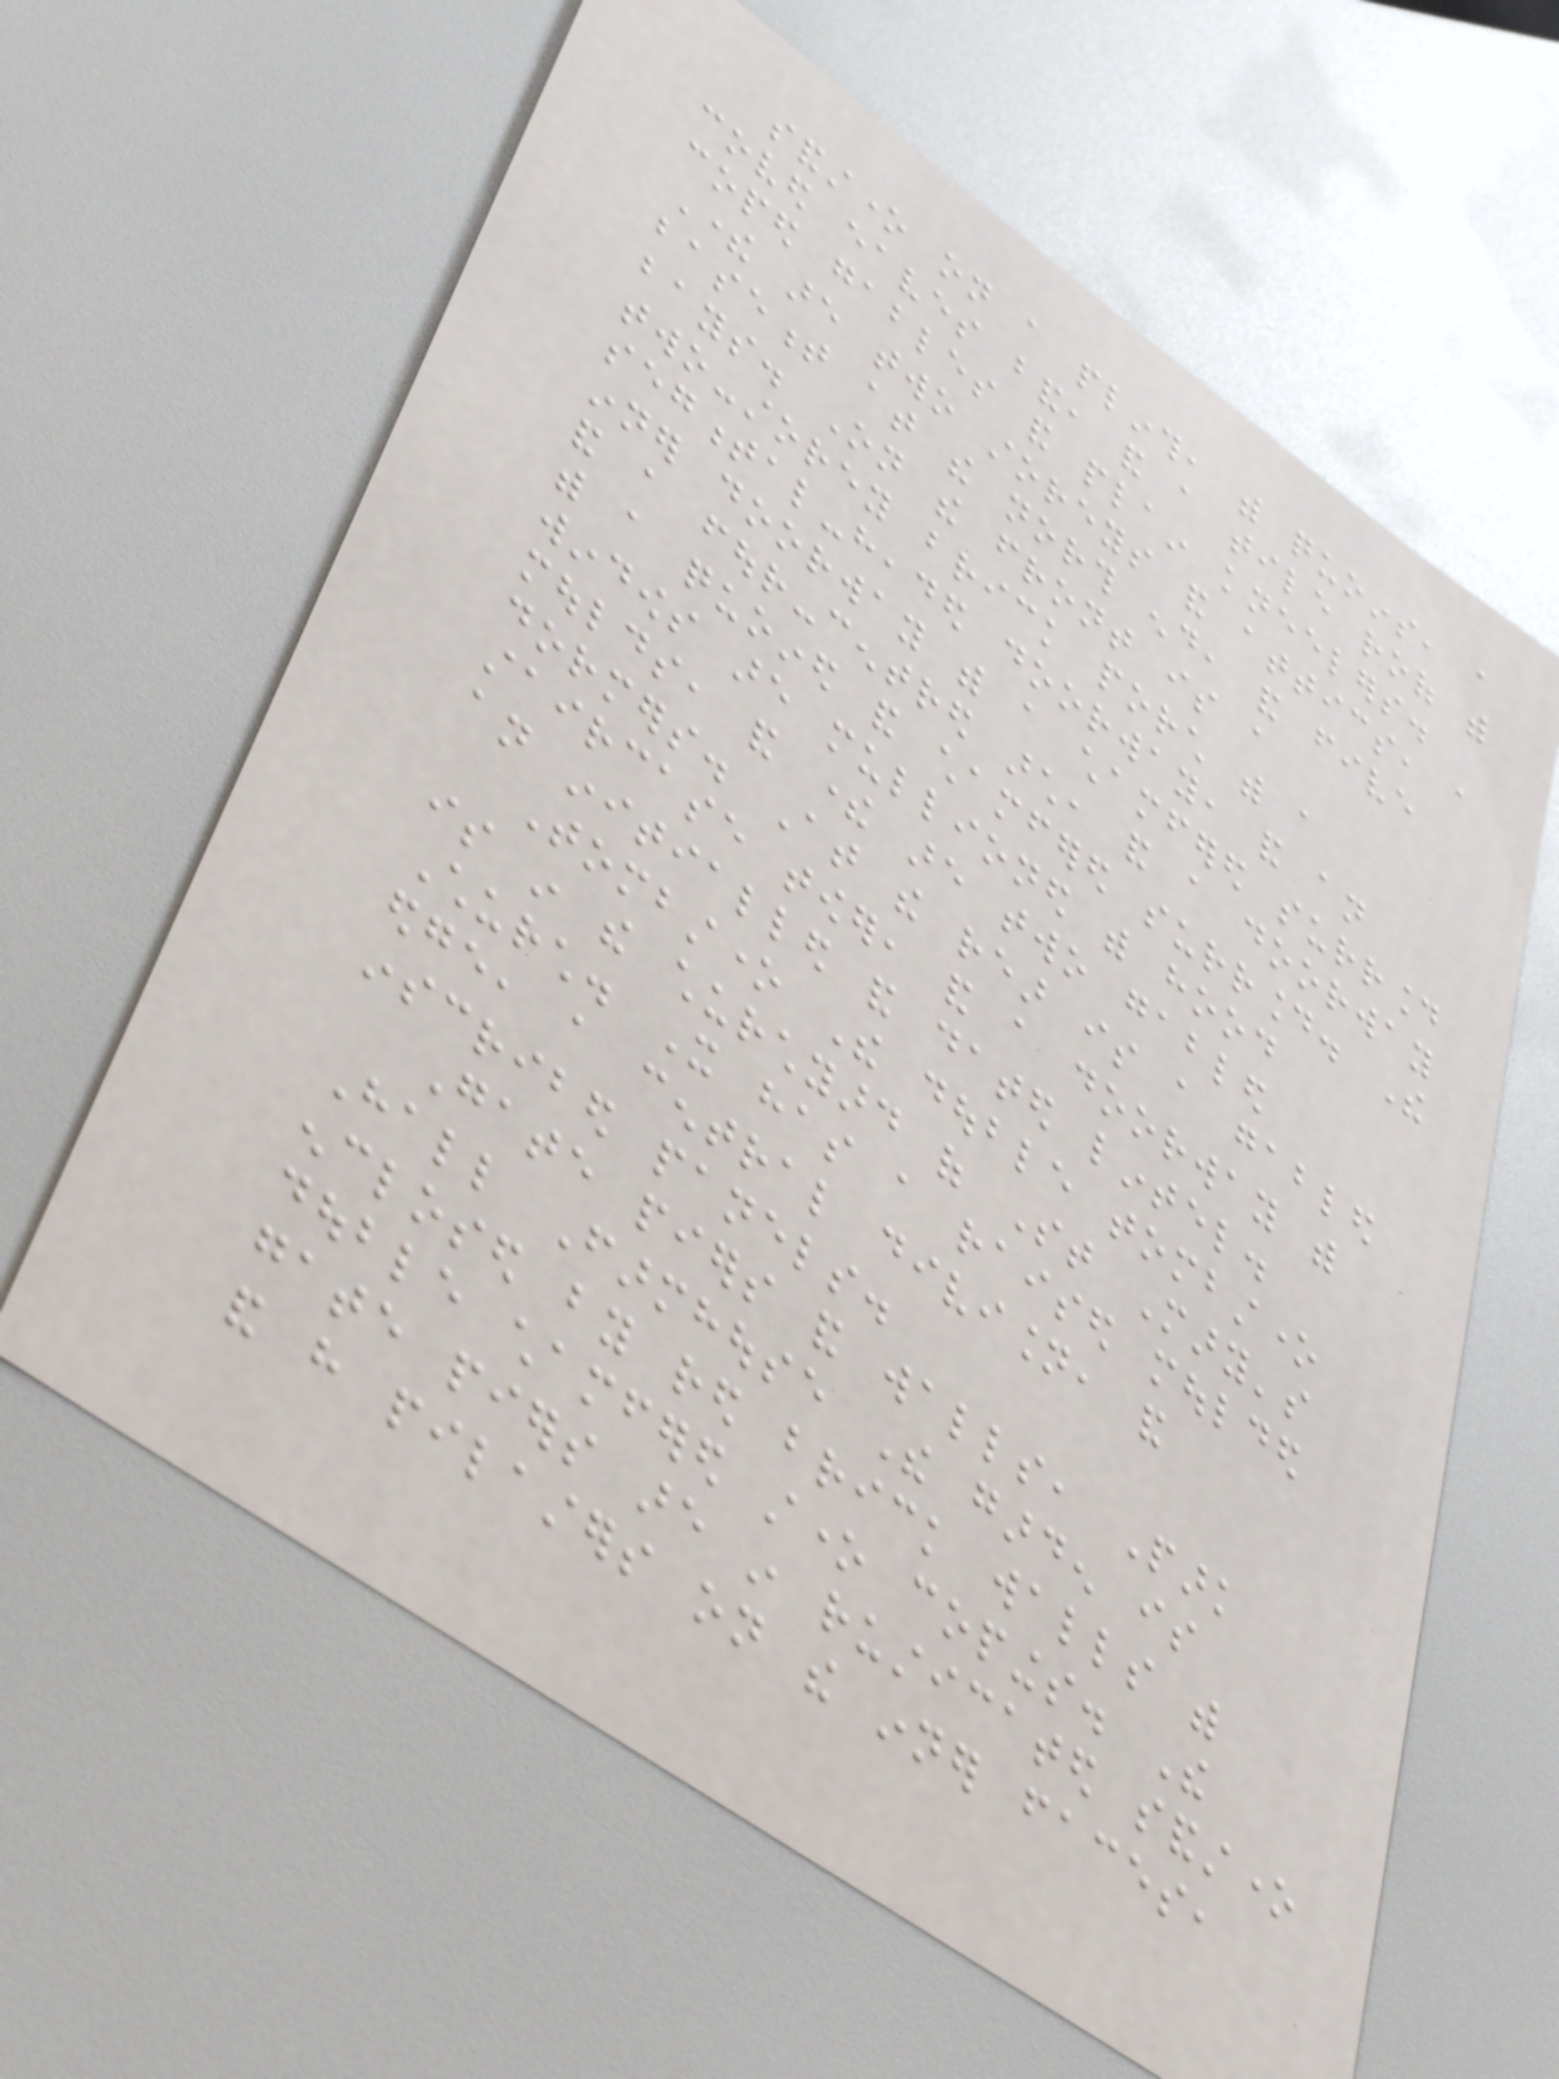sandstone on a plinth, with quoins, a
coved eaves band, and a tile roof with
coped gables and plain kneelers.
There are two storeys and attics, a
basement at the north end, and five
bays. On the front is a
two-storey brick porch with a
segmental-headed doorway, and an
inner doorway with a chamfered surround
and a four-centred arch, and a doorway
with a quoined and chamfered surround. The
windows are mullioned with hood
moulds, and there are two gabled
dormers. At the rear is a gabled
staircase tower, and a doorway with
an initialled and dated lintel.
Tombstone The double tombstone
is in the churchyard of St Mary's
Church. It has a raised moulded
edge, a central division, and
inscribed panels.
Gate piers and walls, Park
Hall Farmhouse The garden is
enclosed by red brick walls with
double chamfered stone copings. The
gate piers are in rusticated sandstone
and have pilasters on the inner faces,
